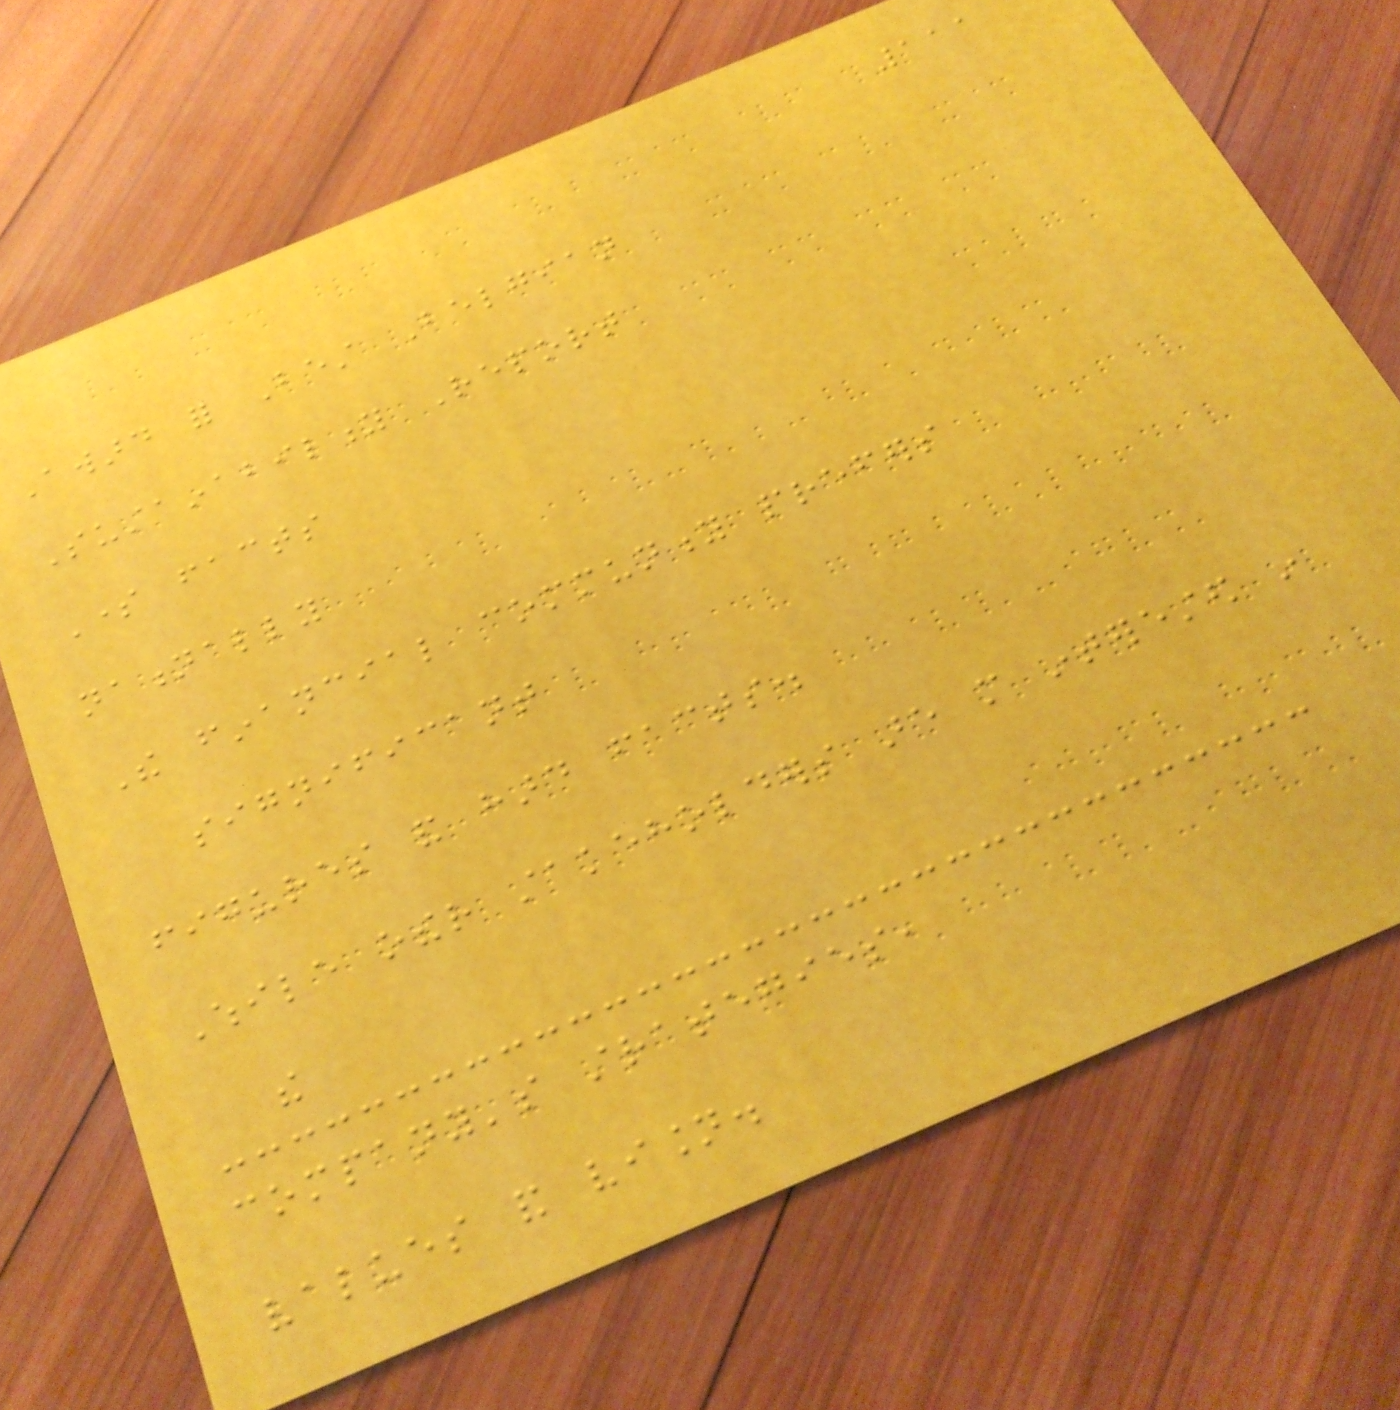111
Award for Best Belgian
Sustainability Report
Some facts
nationally
The financial community prefers
significant
figures and hard facts.
While other stakeholders are more interested in
the
company's strategies,
values and vision.
